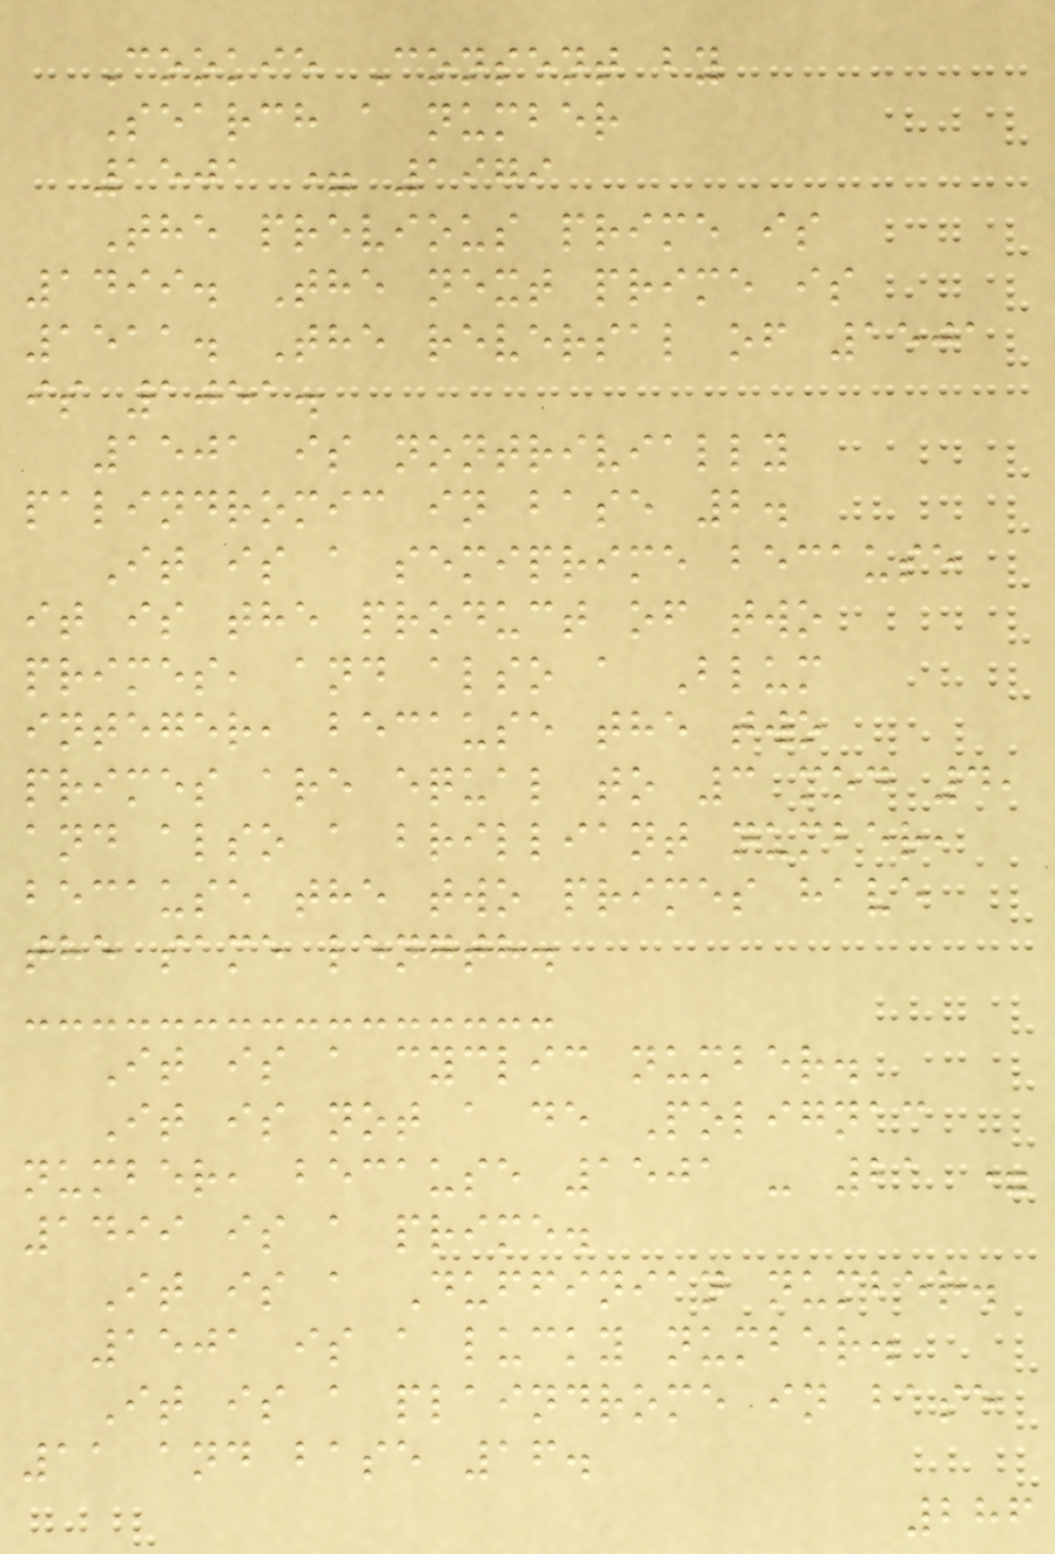Cookie Consent by
Search a number
1501 = 1979
The previous prime is
1499. The next prime is
1511. The reversal of 1501
is 1051.
1501 is nontrivially
palindromic in base 2.
It is a semiprime because
it is the product of two
primes, and also a Blum
integer, because the two
primes are equal to 3 mod 4,
and also a brilliant number,
because the two primes have
the same length.
It is a cyclic number.
It is not a de Polignac
number, because 1501 - 21 =
1499 is a prime.
It is a Duffinian number.
1501 is a lucky number.
It is a plaindrome in base
11 and base 16.
286
